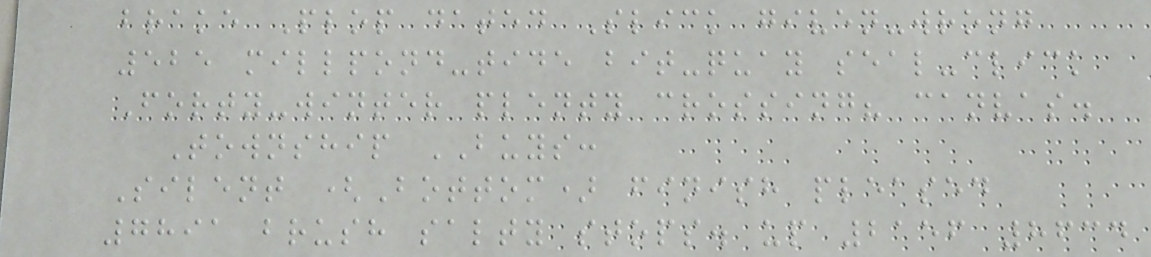brake Plop dated Slick given-wrong
525 millpond-tide bit-quay seal-click
Forty-winter plenty crossing? canvas.
Township BUYS:
Silent (Bottom) finish pleased
7891 brush salty stops. up 2156 8634
